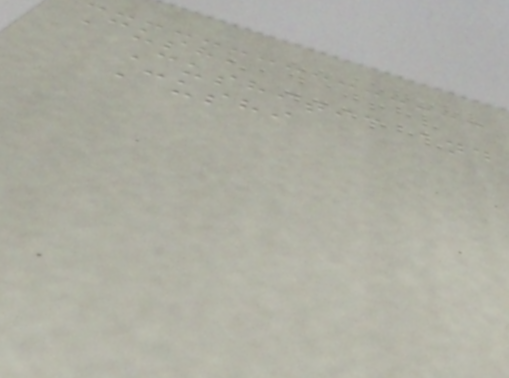Cush,
Cushitic and
Cushi
